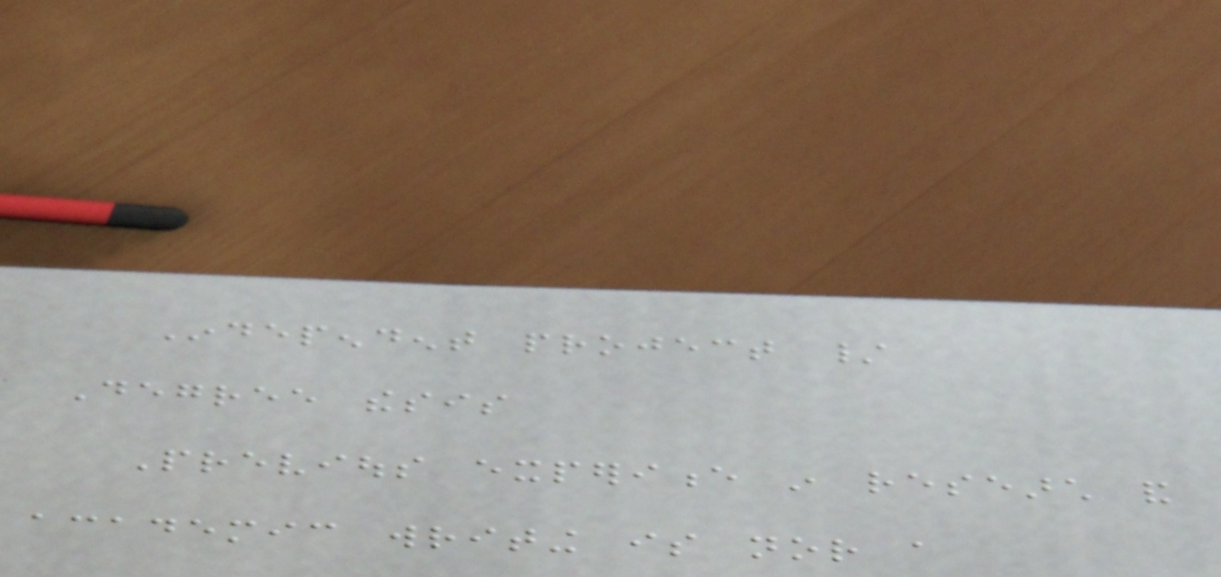Independent project /
Degree thesis
Previous experience in research and
academic writing is nor a
